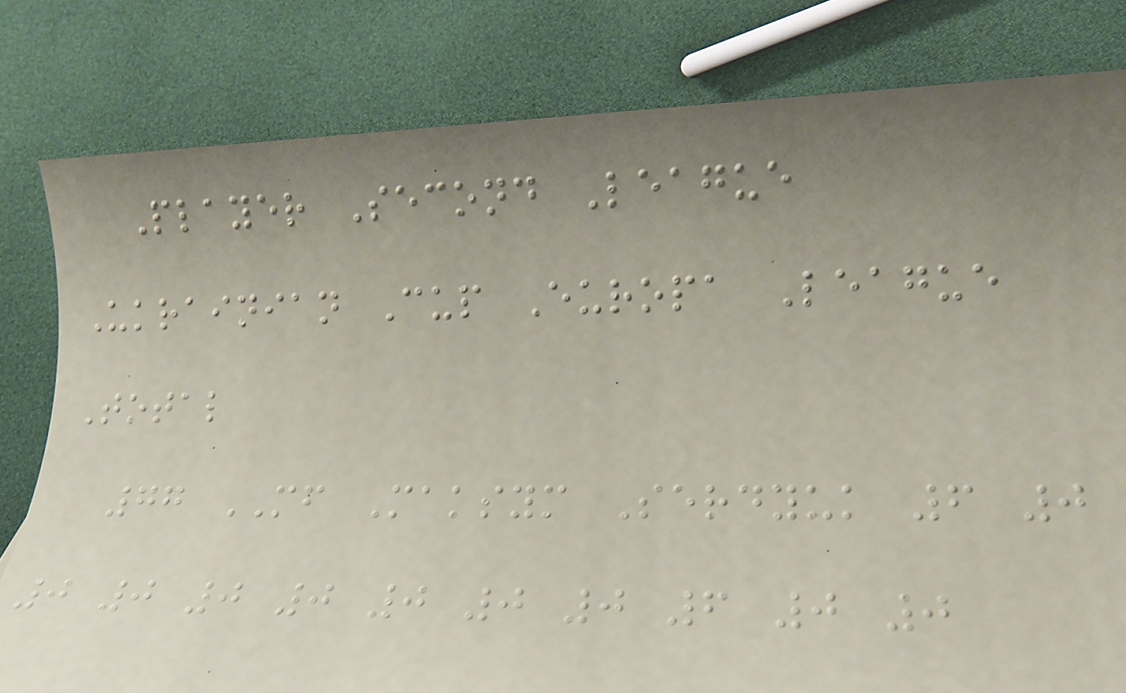Player Second League
Ukrainian Cup Europa League
Total
77 MF Maksym Serdyuk 6 0
0 0 0 0 0 0 0 6 0 0
